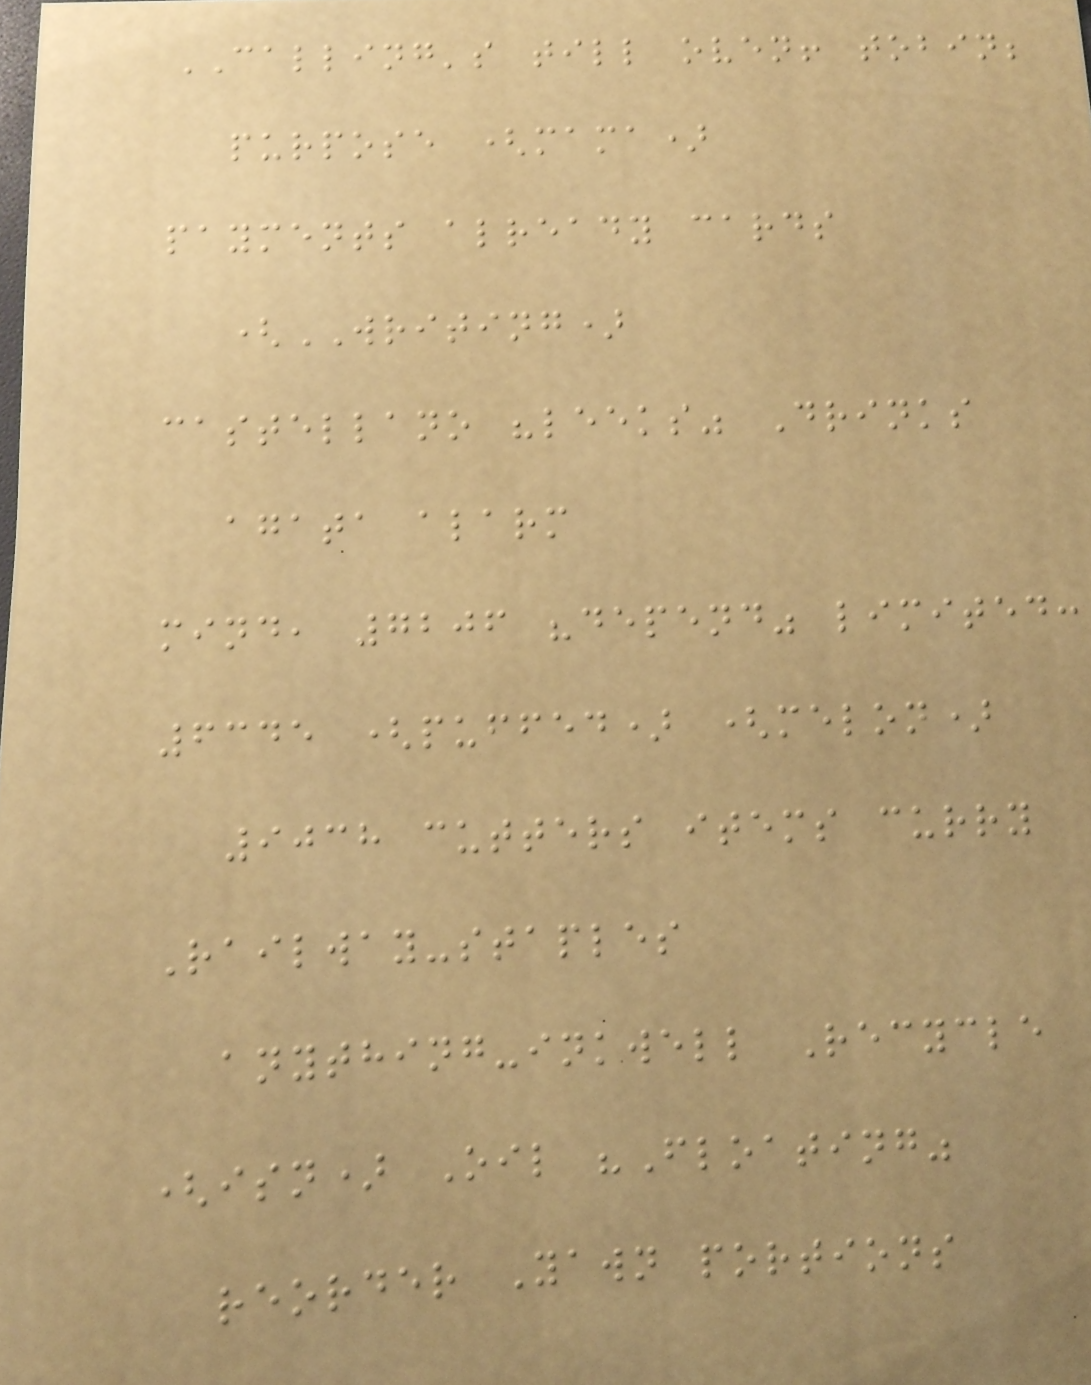CALLING's till oven! tobin;
purpose (mama)
payments already cards
(WRITING)
castellano "leeks" Drinks
agata alarm
mind, 7206 "depend" limited:
6345 (puffed) (melon)
9038 cutters items curry
Railway-staples
anything-inkwell Recycle
(isn) Oil "Floating"
reorder Yawn portions
